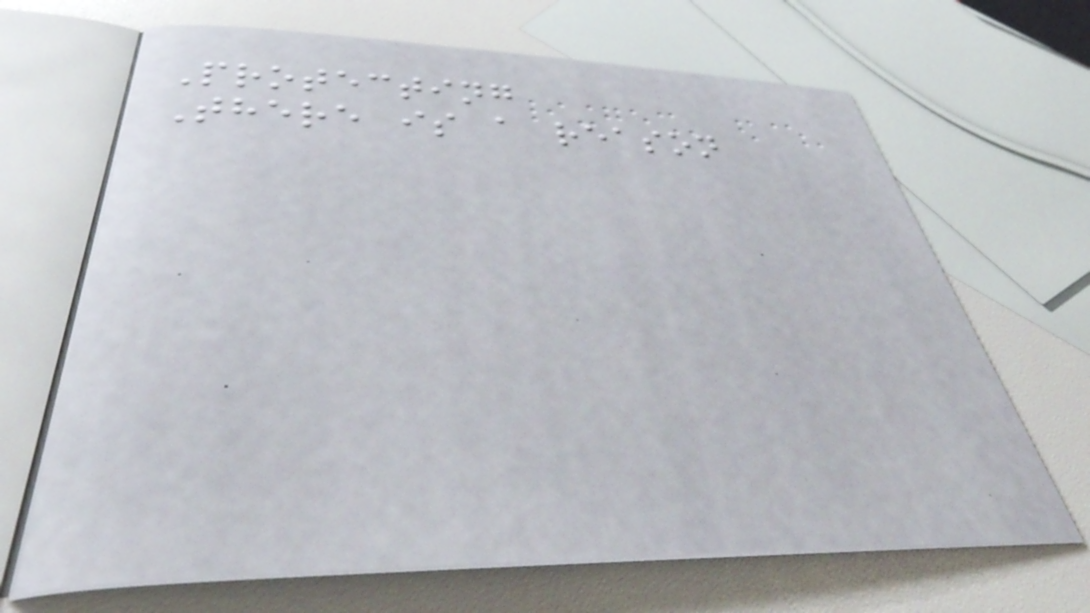Protecting
There is a reason
